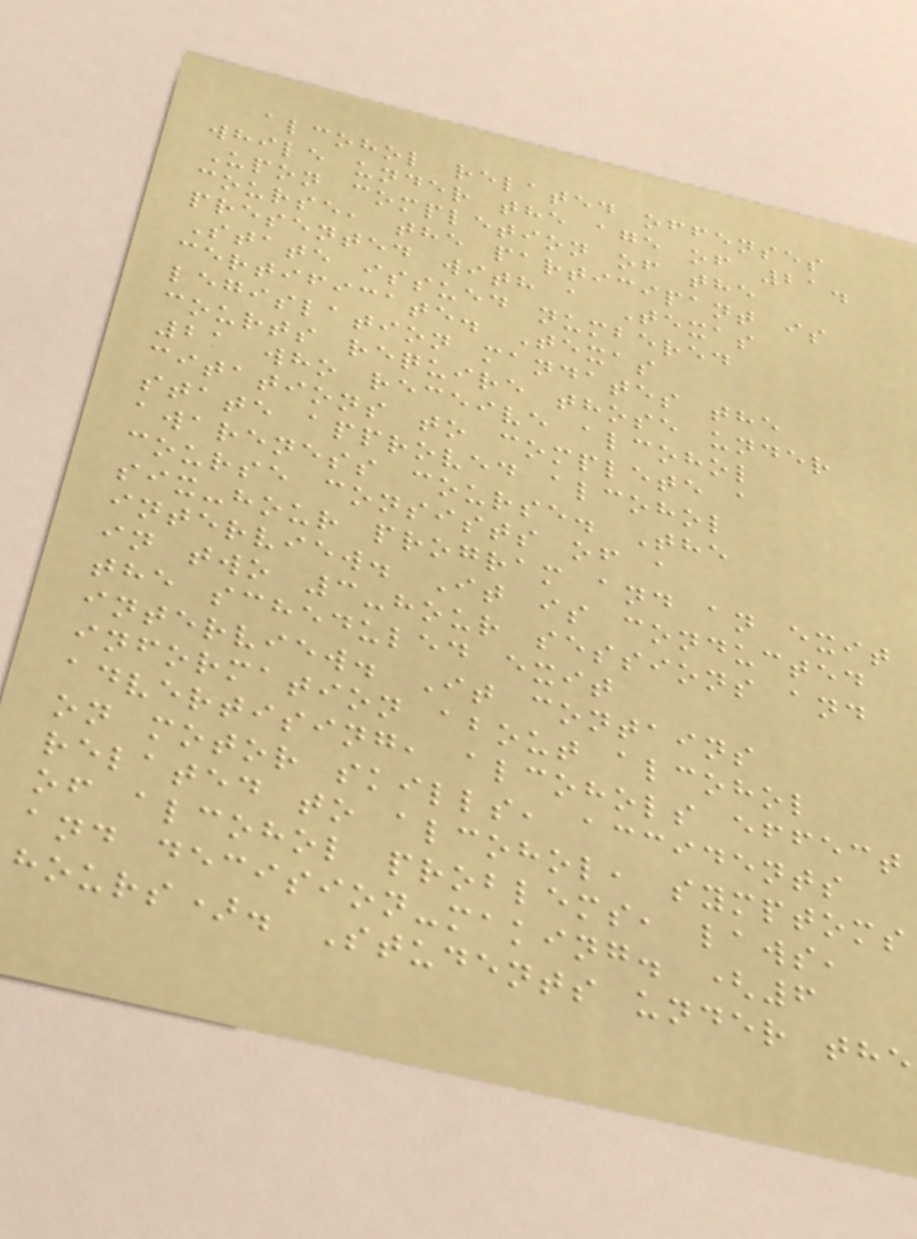alcohol related offenses
while under the age of 21.
Upon completion of the
course, the participant is
presented with a Texas
State issued numbered
certificate. Texas
legislation mandates the
courts require those under
21 who receive alcohol
citations to complete a
state approved alcohol
awareness course. The
course consists of a
six-hour program and an exit
interview. It is conducted
in two 3-hour sessions and
the scheduled exit
interview. It contains
information about alcohol
advertising, alcohols effect
on motor skills, accidents
related to alcohol, symptoms
of alcohol problems, laws,
and decision-making. (6
hours). Students under the
